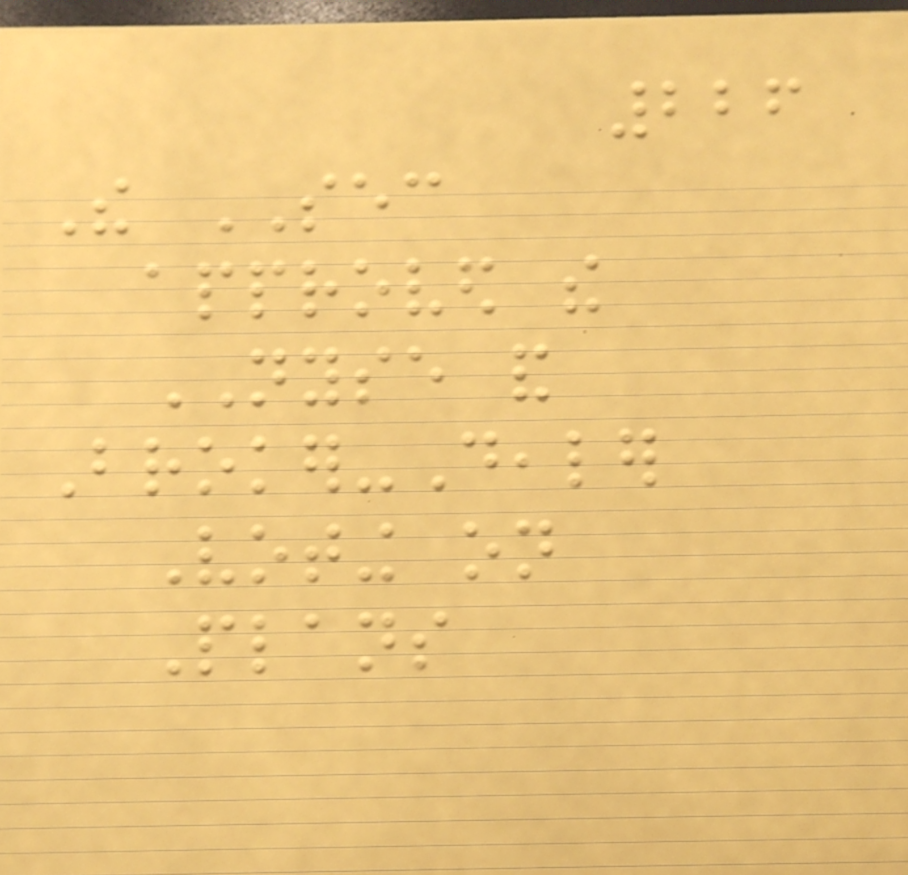226
The SEC
approved the
NYSE and
Broker-Dealer
Voting on
Plans
